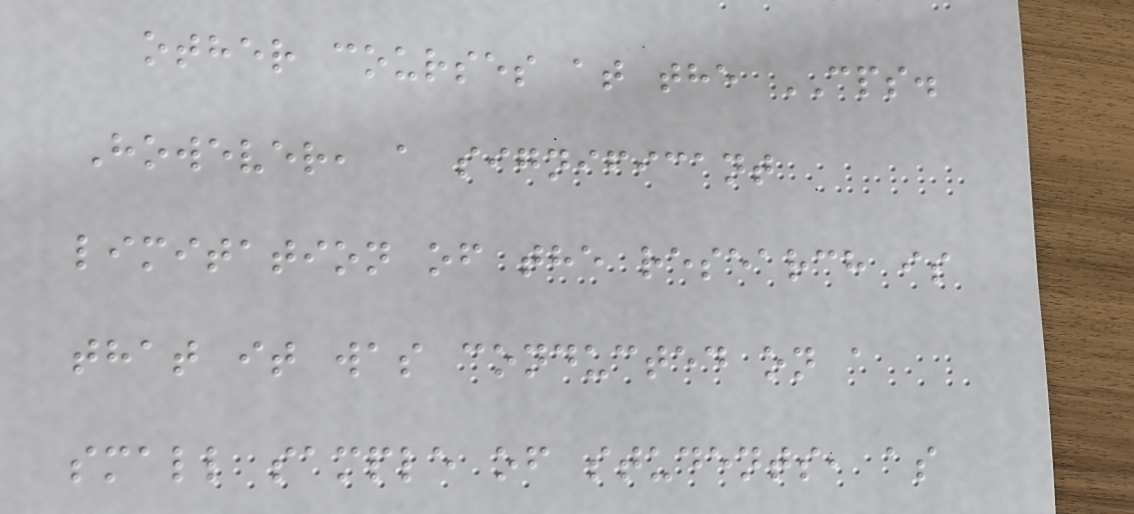other courses at the CPS.
However, a significant
limitation of the research is
that it was conducted on a
small sample of students, as
